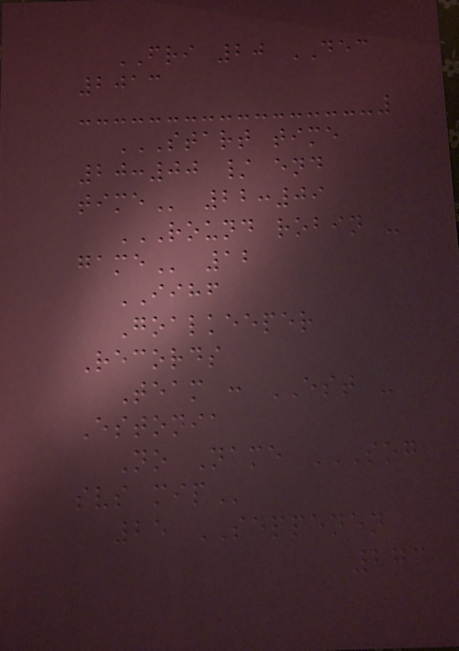FRI 20 DEC
2013
START TIME
20:00 / END
TIME 22:09
ROUND ROBIN -
GAME 12
IIHF
Goalkeeper
Records
Team : EST -
Estonia
No Name SOG
SVS MIP
25 SEPPENEN
273
